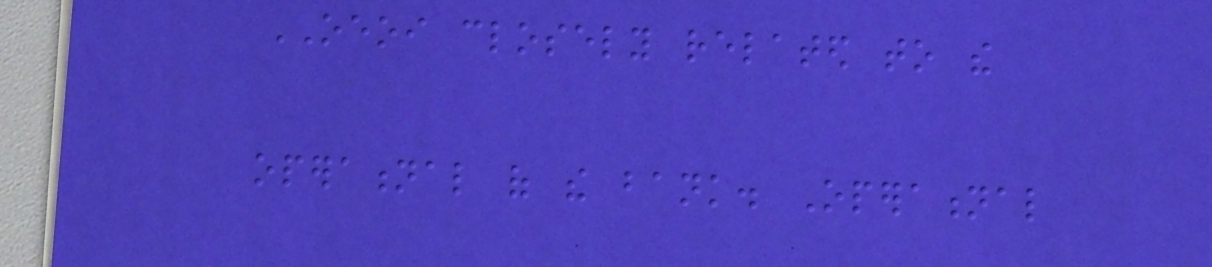OEOI closely related to the
operational of the bank. Operational
